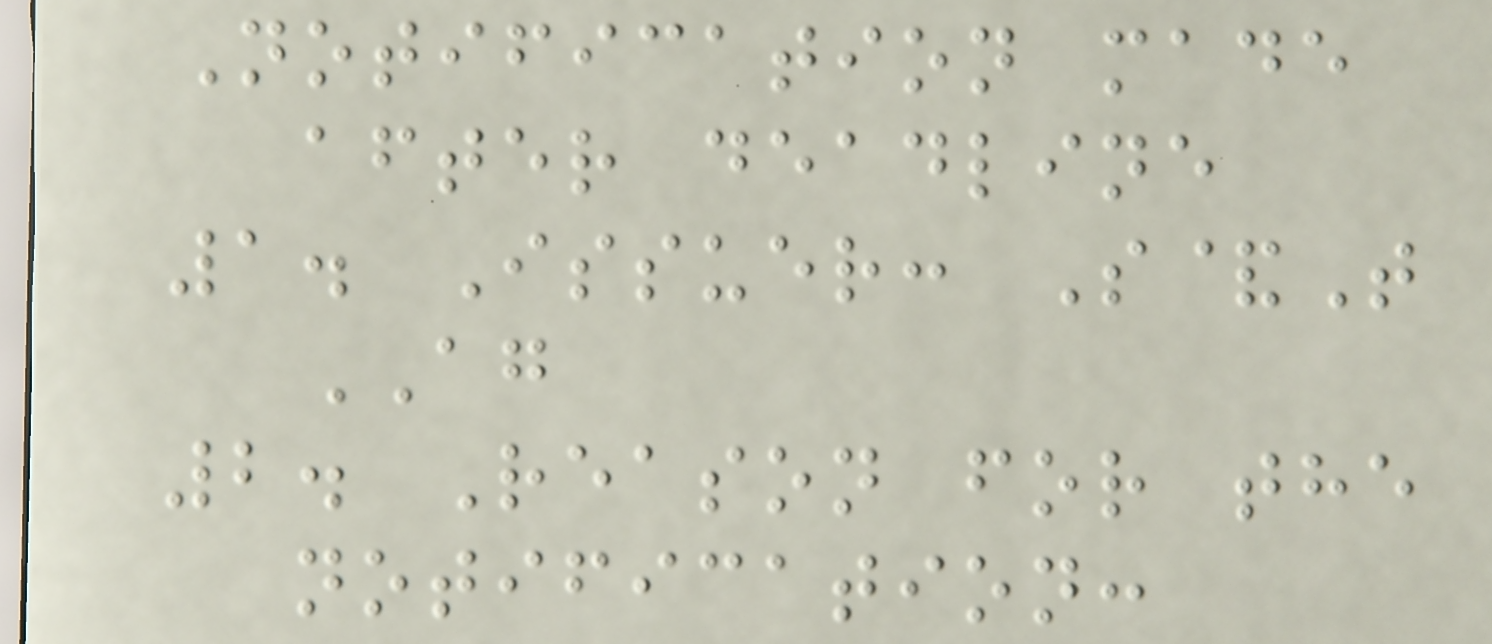Notification made
after deadline
1. Issuer: S&T
AG
2. Reason for the
notification:
